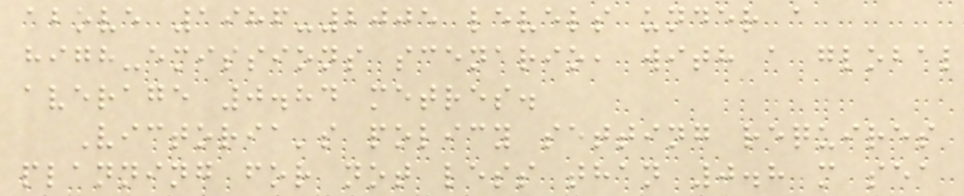above 1986-2005 levels under a
high-emissions scenario, with a global
average 0.84 metres.
Victoria's policy setting requires
planning for not less than 0.8 m sea
